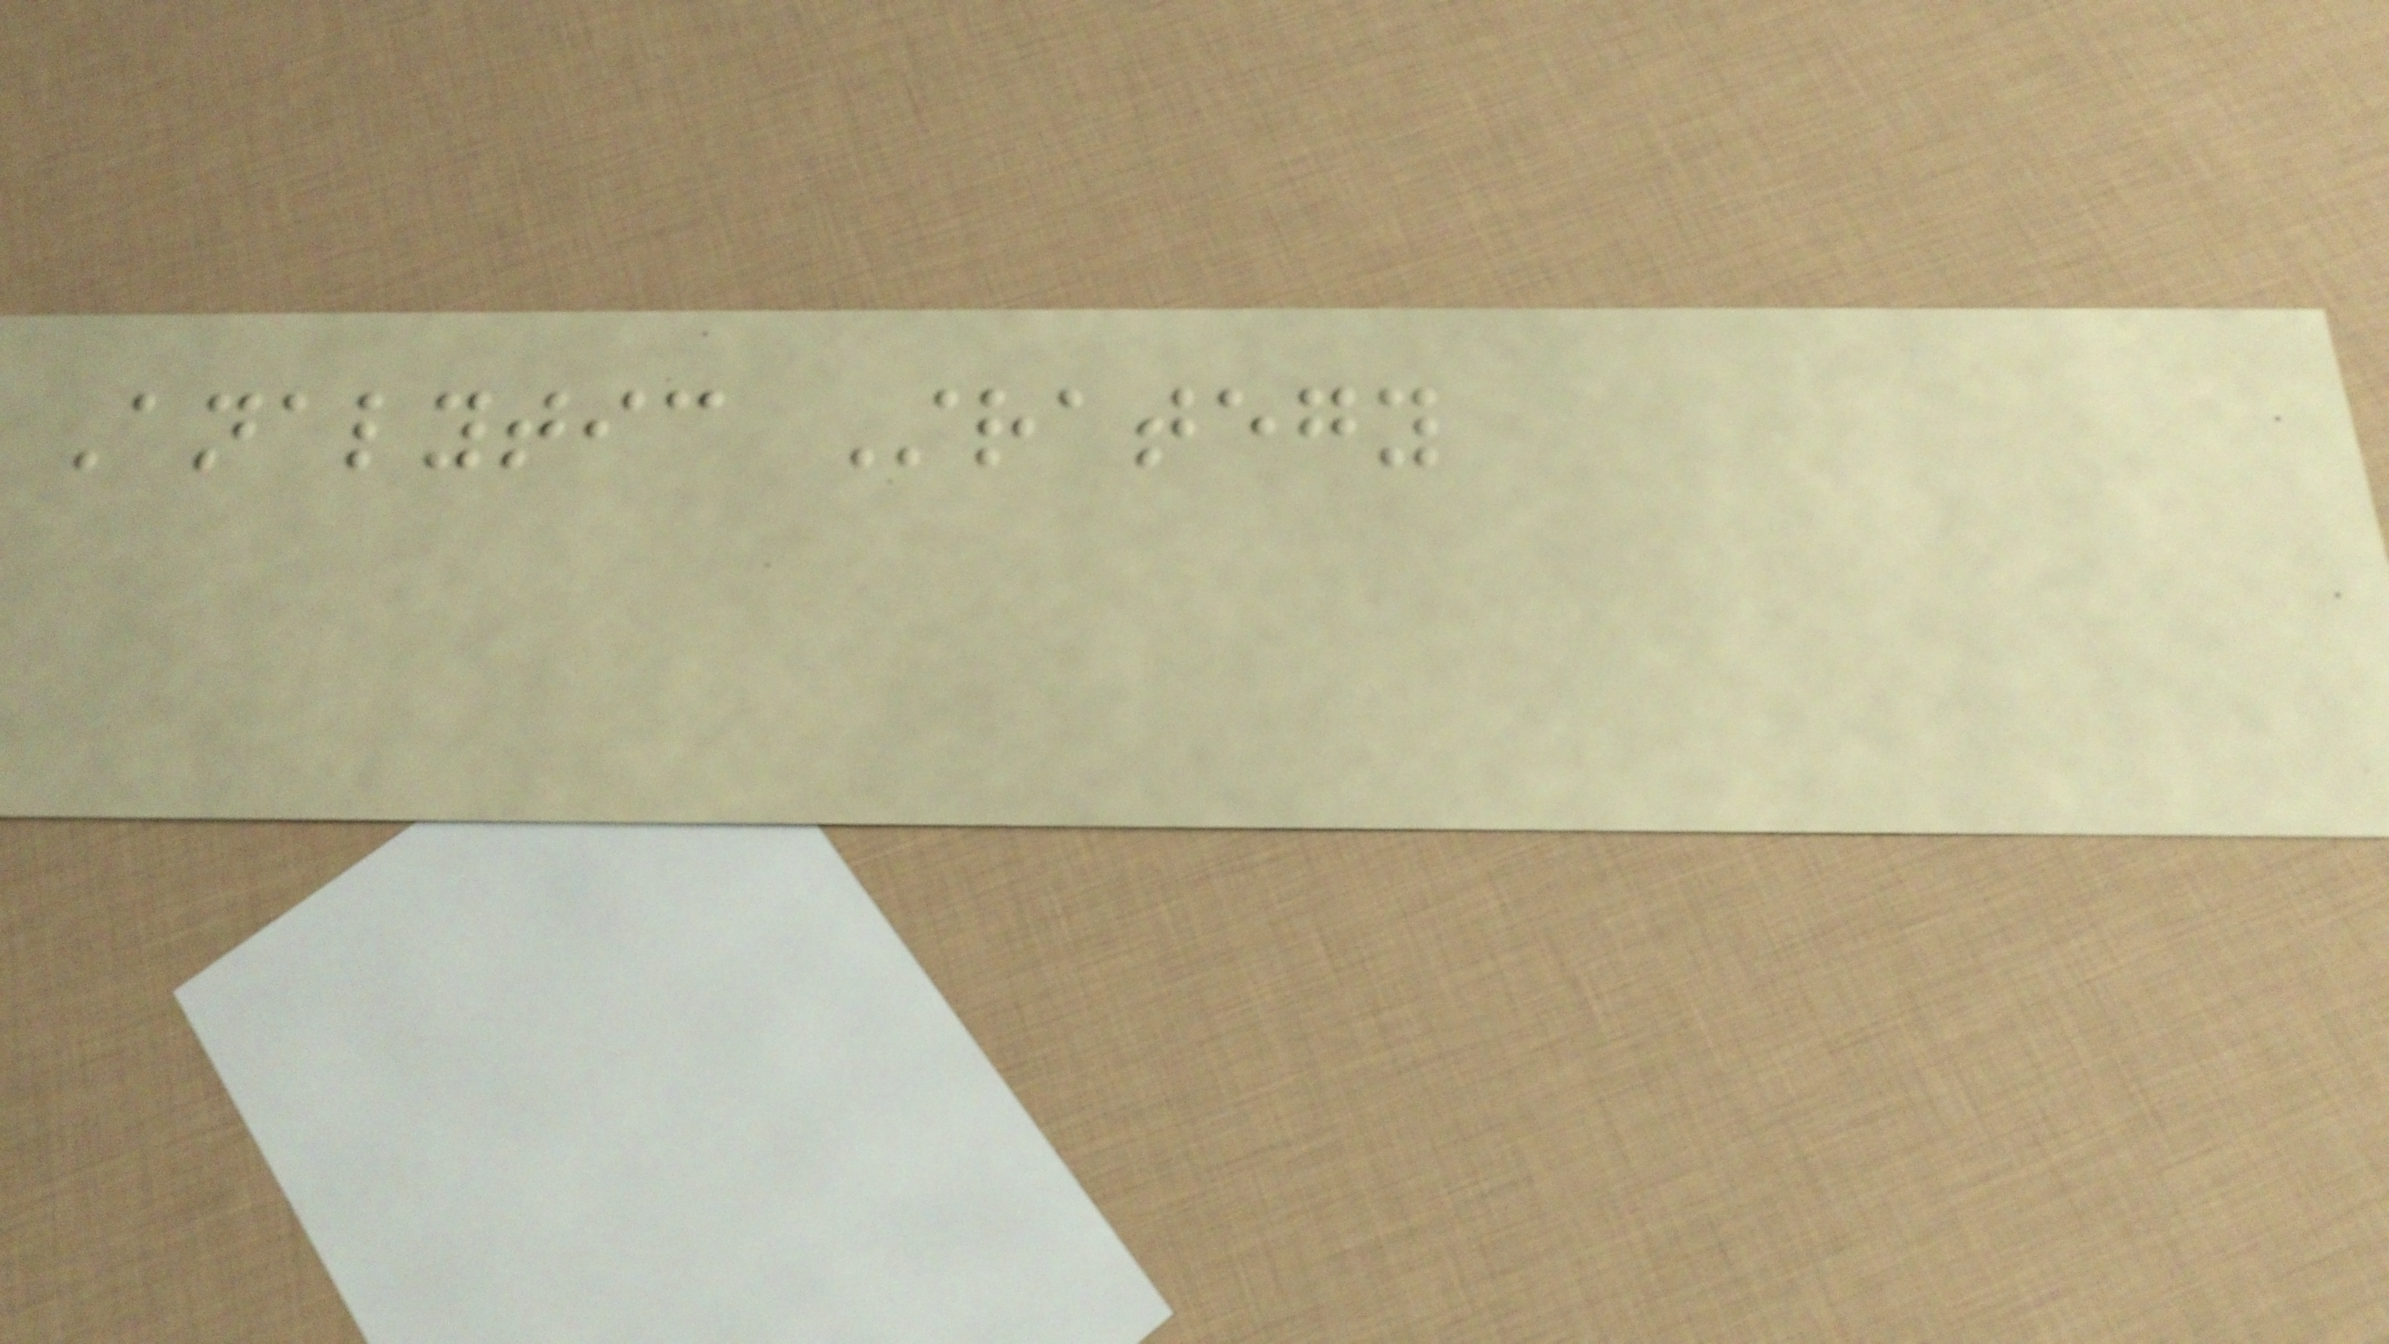Analytic Strategy
